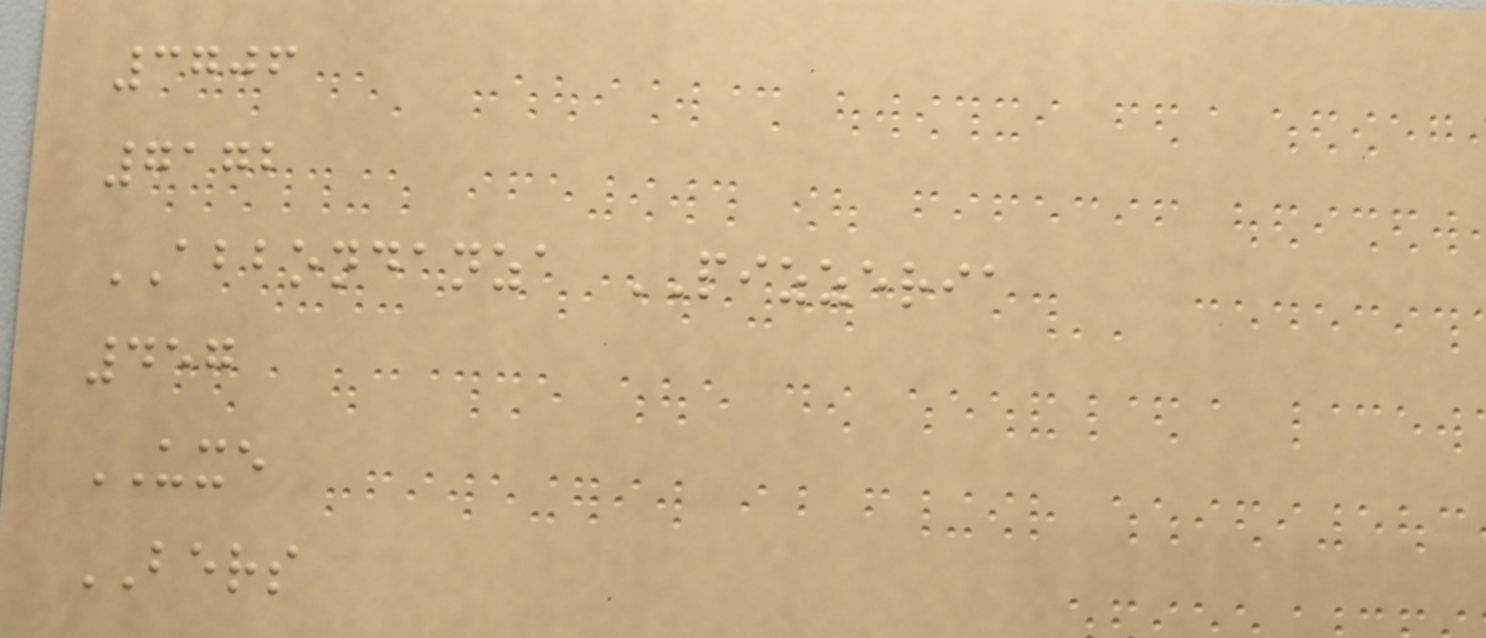3706
7172
ABBONDANZA PIZZERIA
457
UXE
BERS
